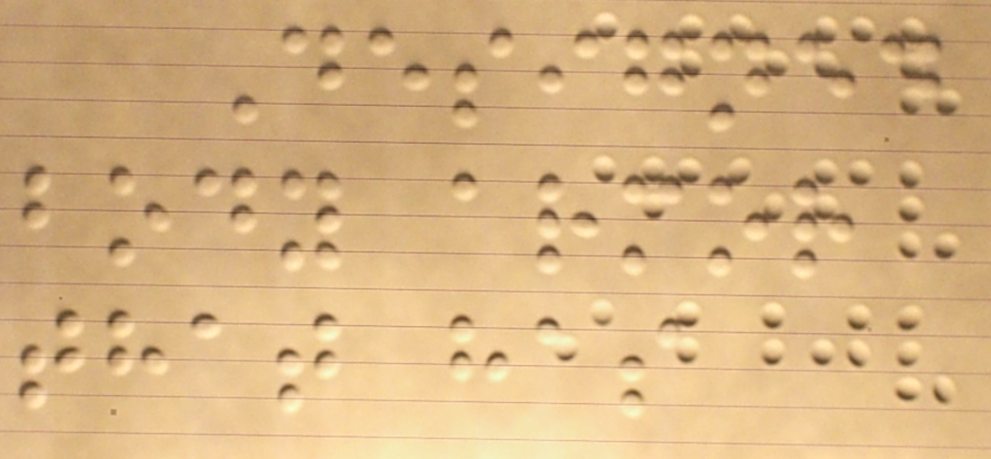Designed
body armor
that has
